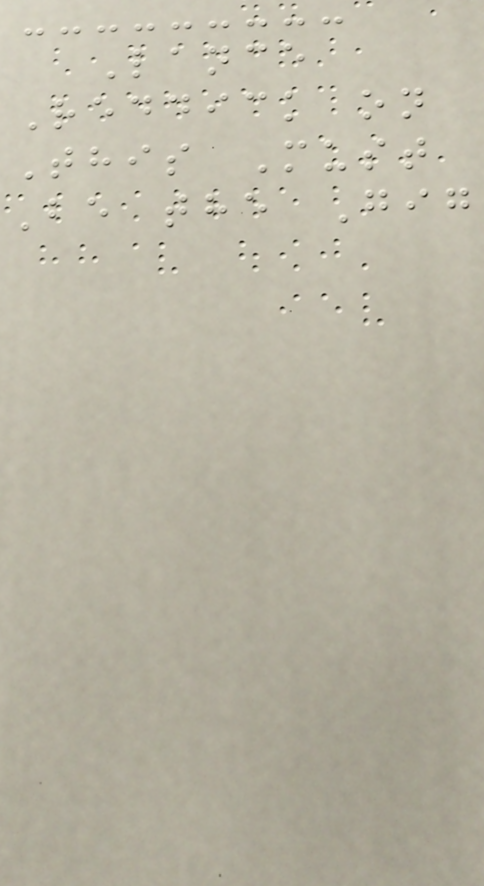Lance
Reddick on
This Must
Be the Gig
